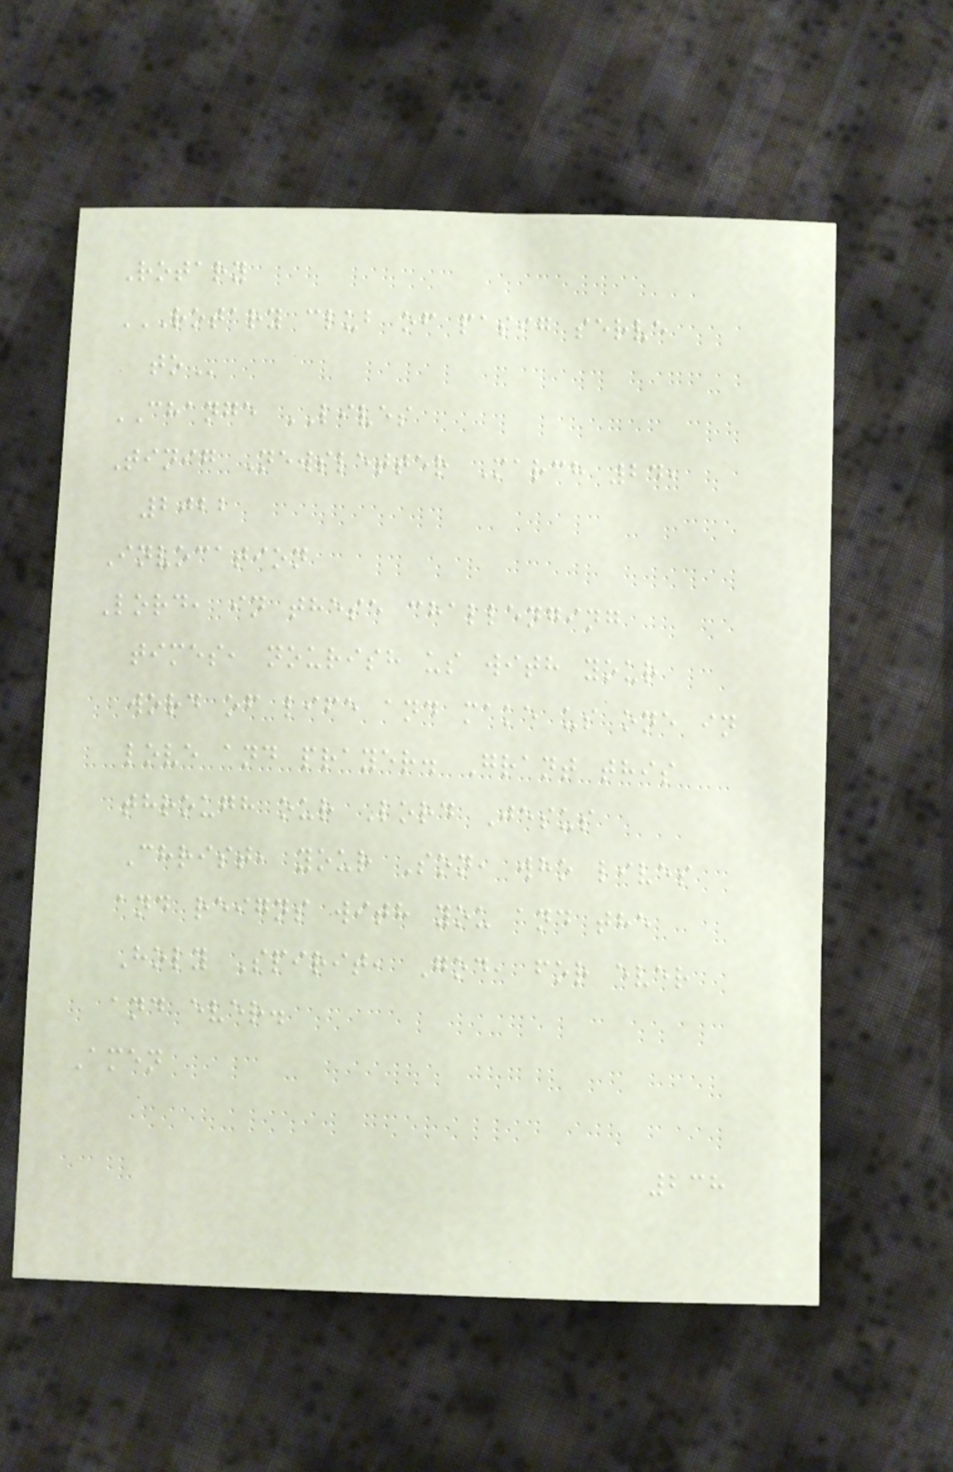Rotary
ROTARY CLUB OF PASIG SERVE
TO
CHANGE LIVES
Tinig Newsletter March 24,
2022
Invocation
Lord, in these challenging
times, nourish us with your
word of life and make us one in
love and prayer. Grant this
through our Lord Jesus
Christ, your Son, who lives
and reigns with you and the
Holy Spirit, God, for ever
and ever.
Amen
238
